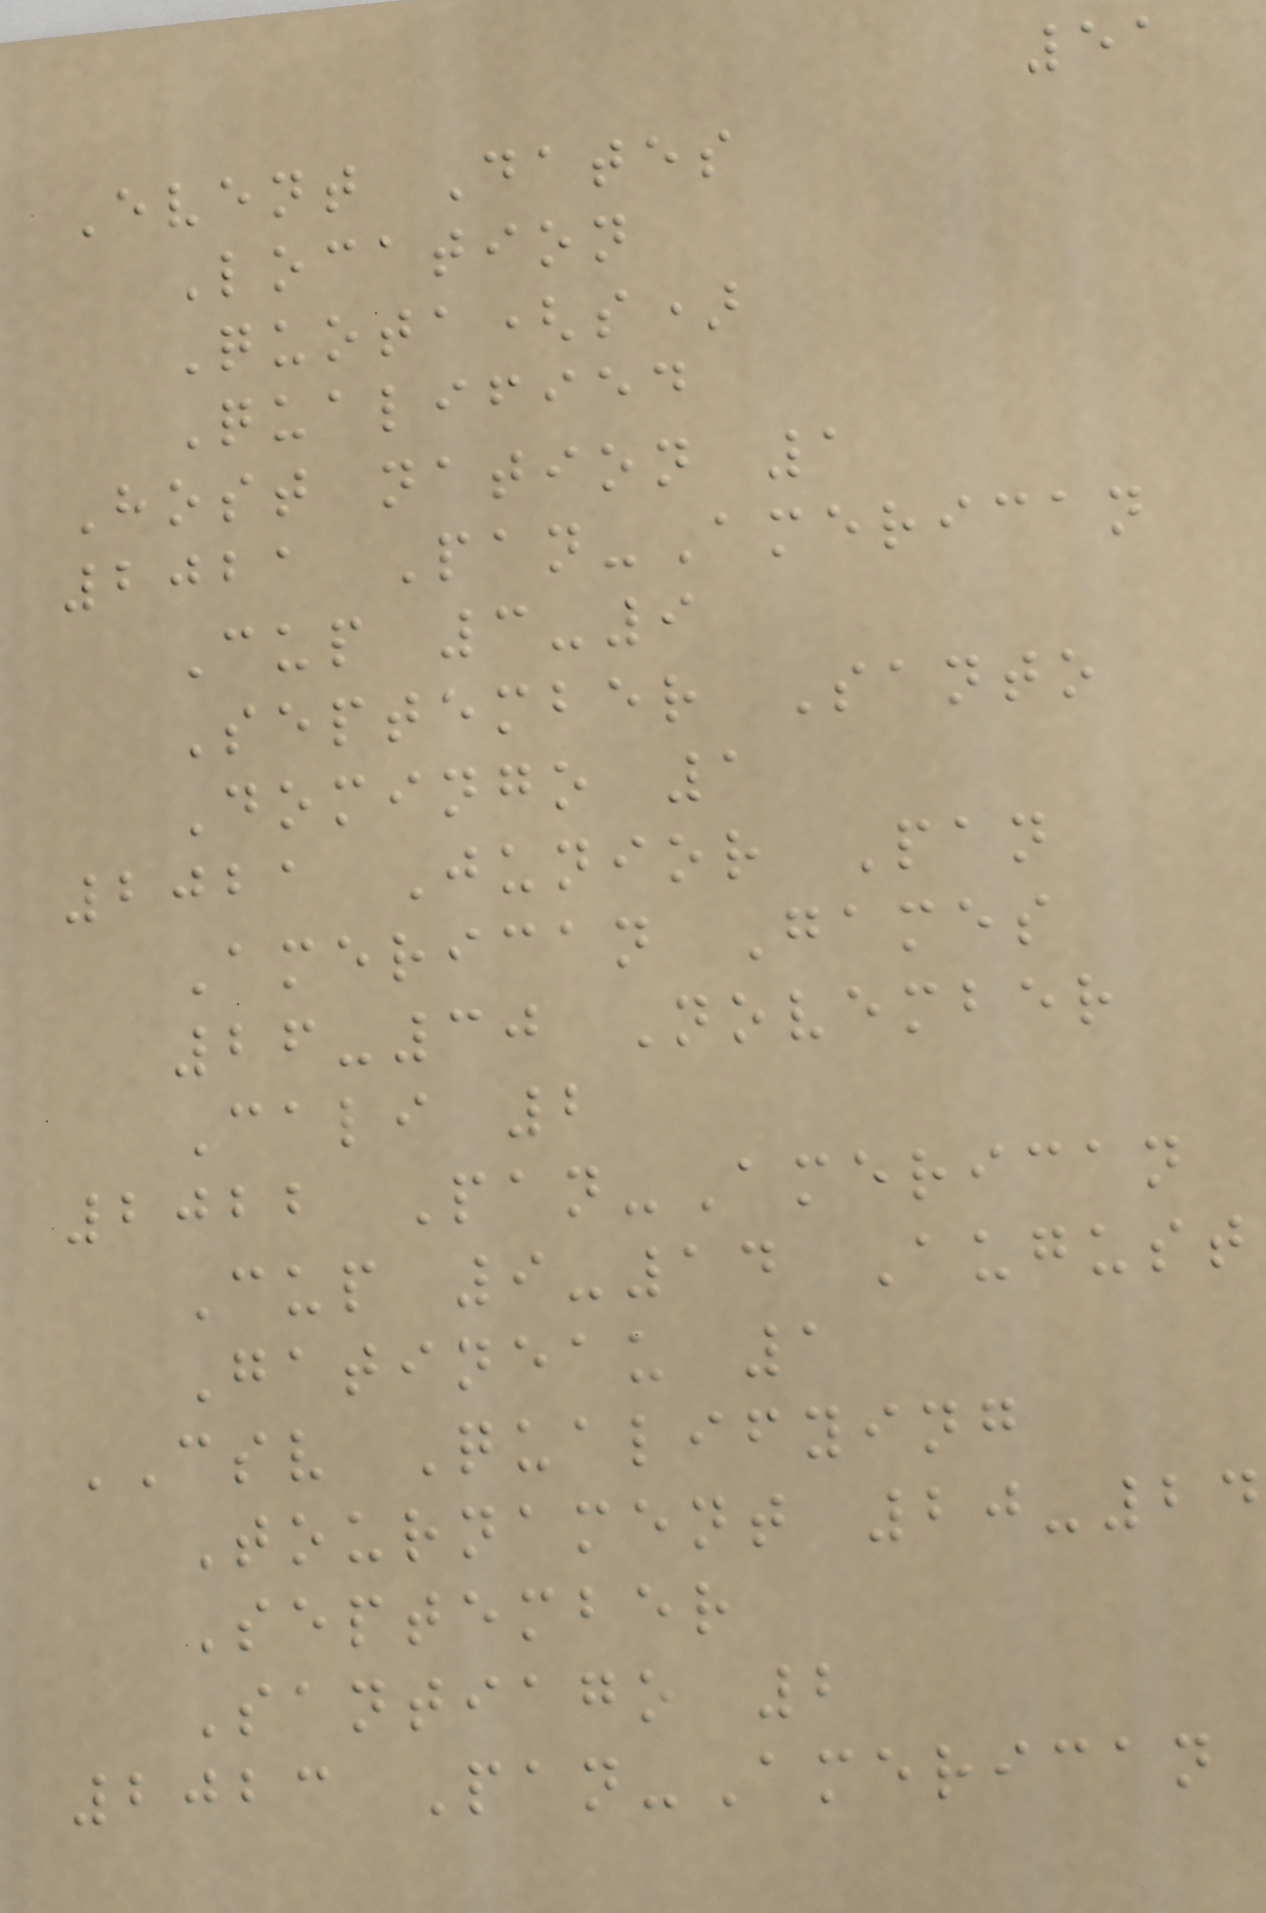51
Event Dates
Location
Quota(s)
Qualified
Host nation 1
2021 Pan-American
Cup 3-9
September Santo
Domingo 1
2021 Junior Pan
American Games
26-30 November
Cali 2
2022 Pan-American
Cup 9-14 August
Gatineau 1
CSV Qualifying
Tournament 20-24
September
Santiago 2
2023 Pan-American
